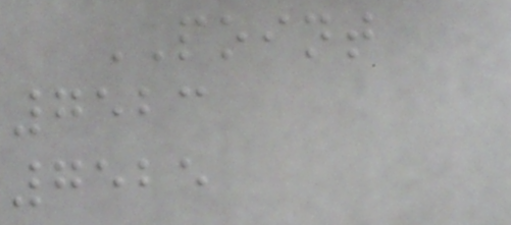POINT
7523
7525
